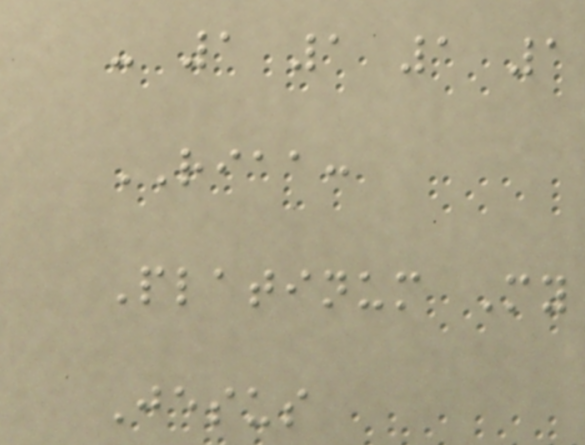- 1 1 1 1
RIAA:
Platinum My
Jesus
